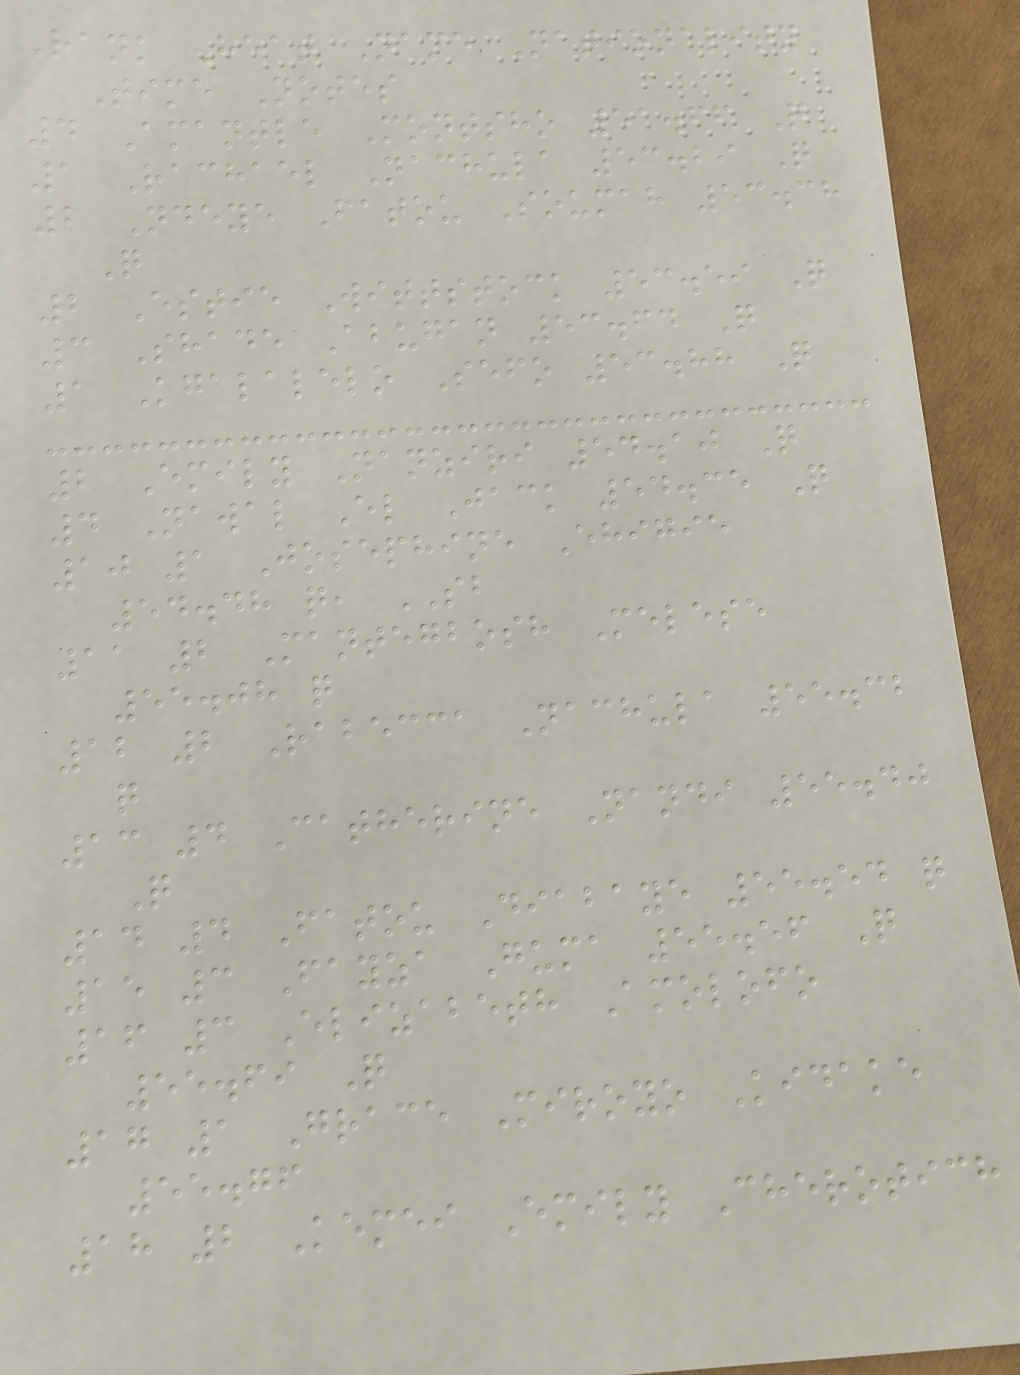Rank Heat Name Nationality
Time Notes
4 Amantle Montsho 51.66 Q
1 Rachael Nachula 53.29 Q
2 Ndeye Fatou Soumah 53.38
Q
2 Estie Wittstock 53.59 Q
3 Shade Abugan 53.64 Q
1 Kgalalelo Sefo 53.88 Q
2 Emily Nanziri 54.10 Q
4 Nawal El Jack 54.35 Q
10 1 Josephine Ehigie
54.48 q, SB
11 2 Mantegbosh Melese
55.08 q
12 2 Rabecca Nachula 55.32
q
13 4 Catherine Nandi 55.40
Q
14 4 Fatou Diabaye 55.54 q
15 3 Fayza Guma 55.56 Q
16 3 Elizabeth Amolofo
55.69 Q
17 1 Grace Miroyo Kidake
55.76
18 2 Kemei Emily Cherotich
